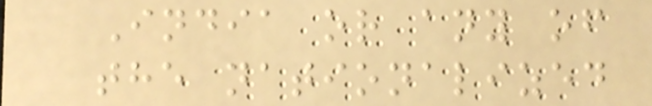India or any of
the nationalized
